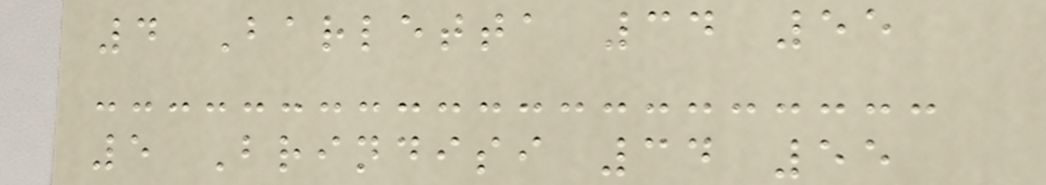4 Barletta 34 55
5 Brindisi 34 55
